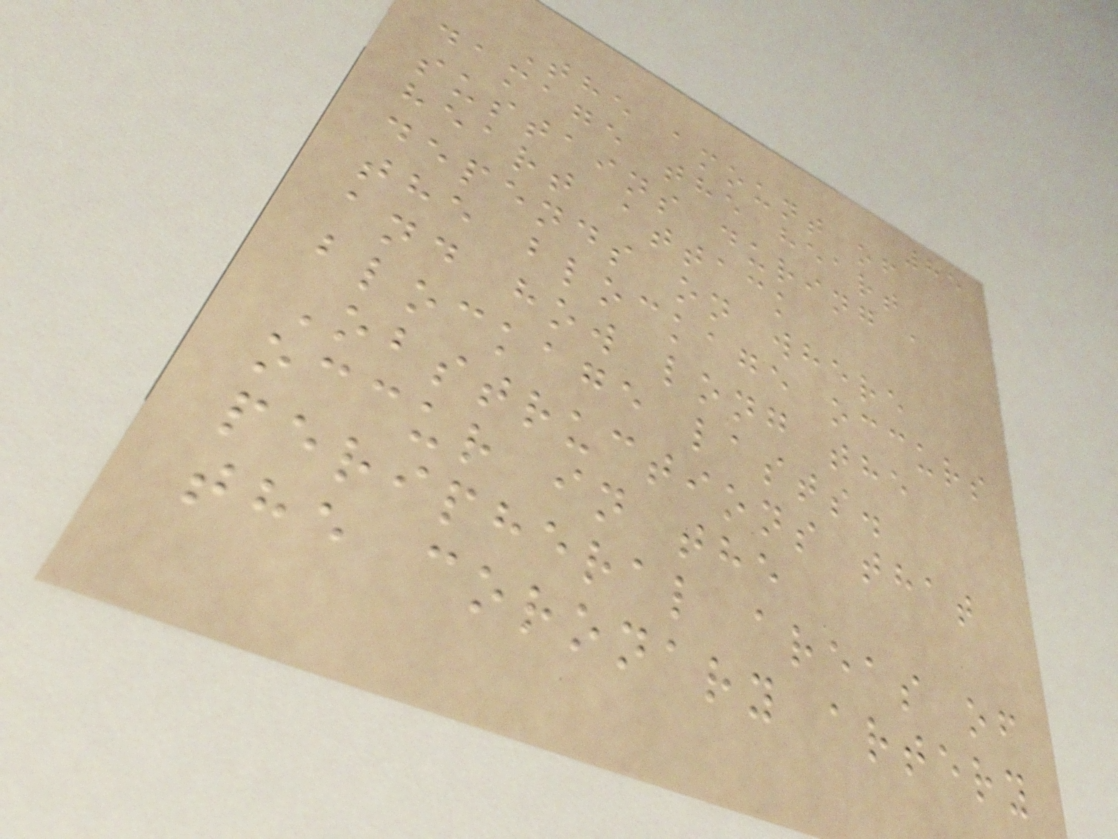85
The amount of
damage the heart
sustains during a
heart attack
depends on where
the blockage occurs
and how long the
blockage lasts.
Obstructions that
occur in the
peripheral areas of
the coronary artery
